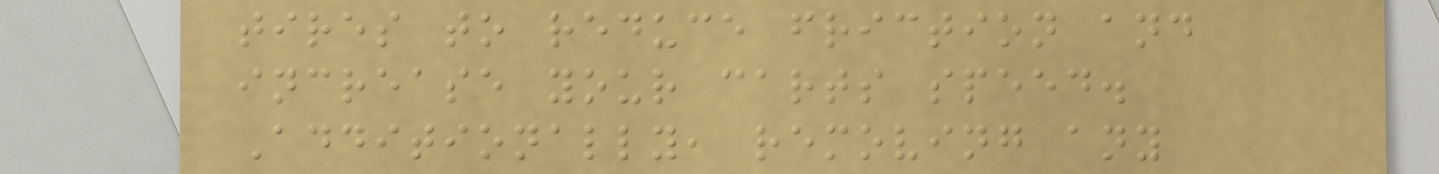tires to reduce friction and
increase your carts speed.
Additionally, removing any
